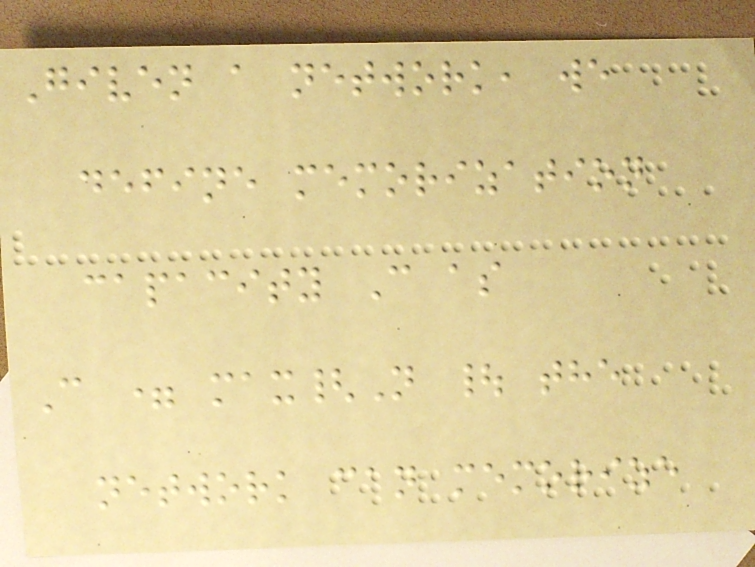Given a network, we
define memorization
capacity C as
C = max{N | the
network can memorize
